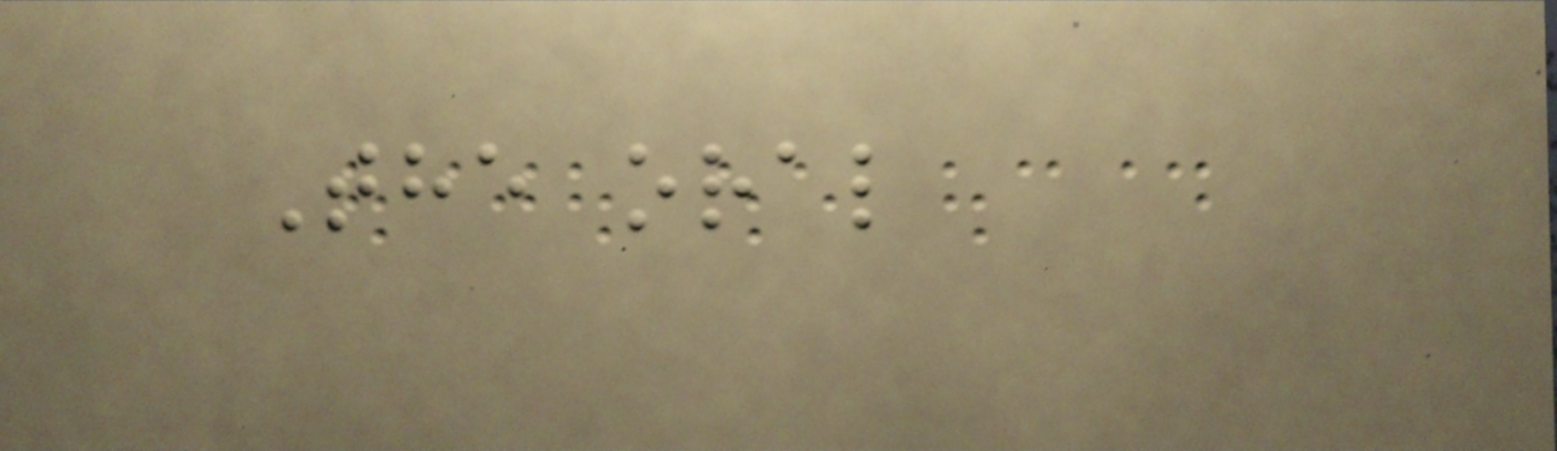The oral
